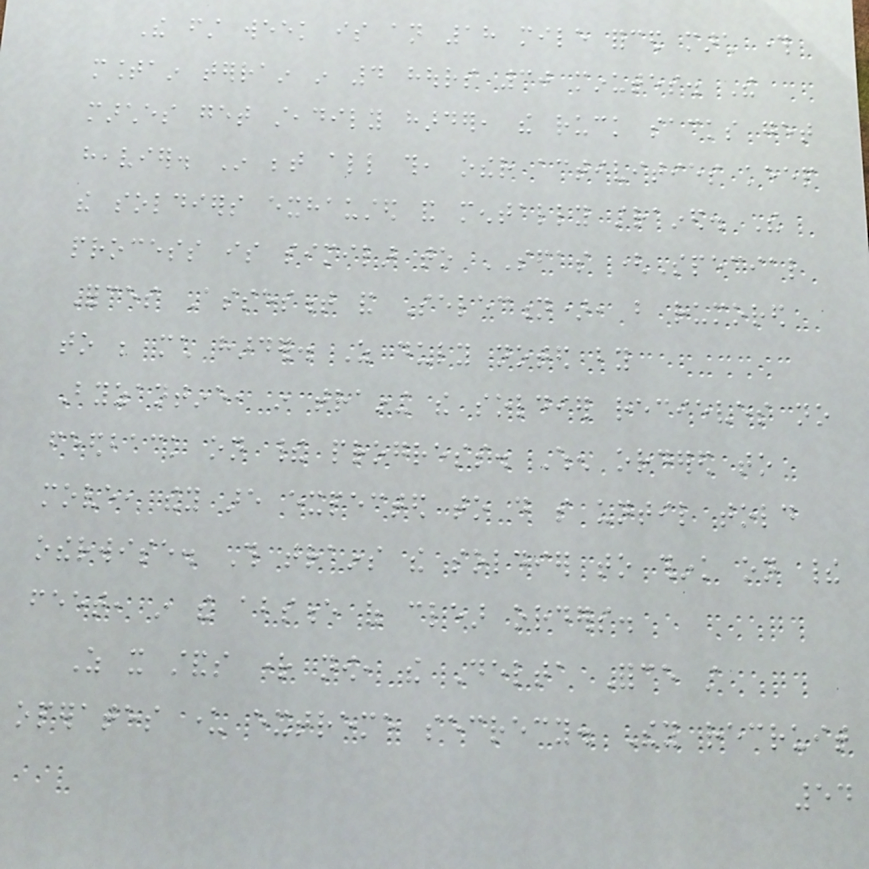The first week is an 18 mile forced march through
mountain terrain in 4 hours 30 minutes. The
marches get steadily harder, the ruck sacks get
heavier. In between all this, other activities keep
the soldiers exhausted and mentally strained. The
process is similar to SFAS (Special
Forces Assesment and Selection), but rumored
to be much harder. As duly noted by
Byzantine, in training the soldier recieves no
feedback on their progress. When ordered to
move, they are expected to do so until told
otherwise. This trains the soldier to think on their
feet, in the absence of clear orders.
As it stands right now, the Delta Force still
operates under extreme secrecy. They recruit
54
